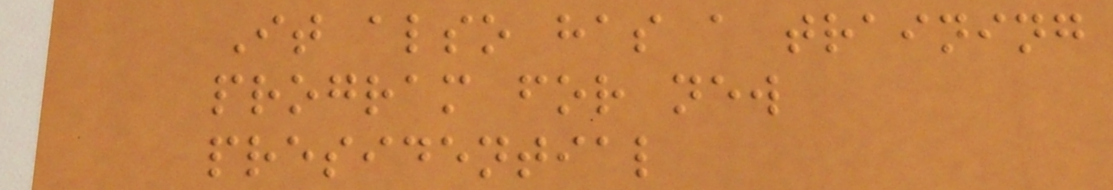It also has a training
program for new
presidential
